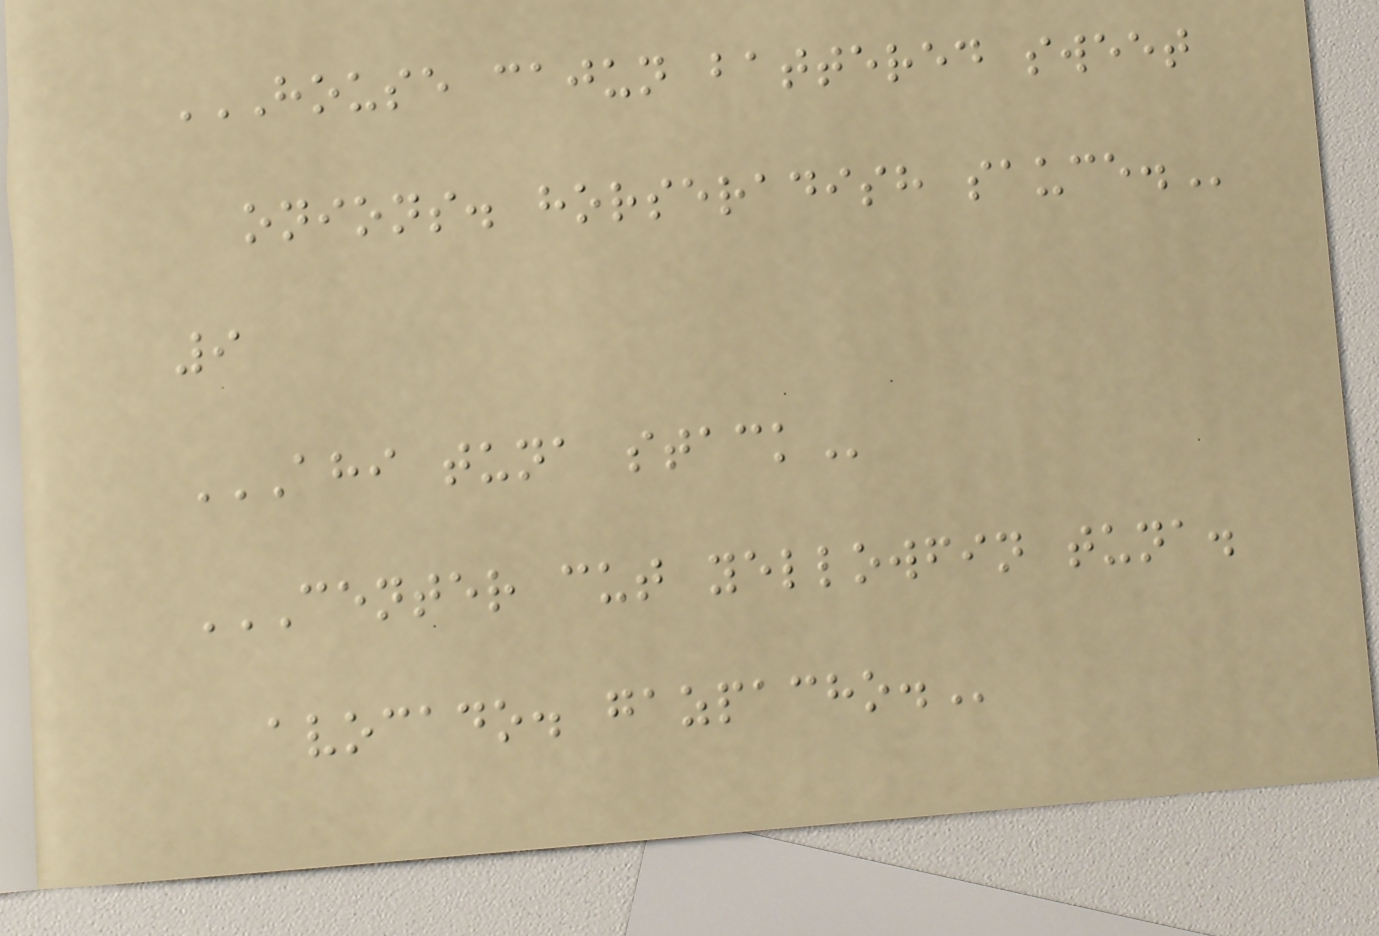HOUSE CAJUN BATTERED SWEET
ONIONS. HORSERADISH SAUCE.
9
AHI TUNA STACK
CENTER CUT YELLOWFIN TUNA.
AVOCADO. GAZPACHO.
